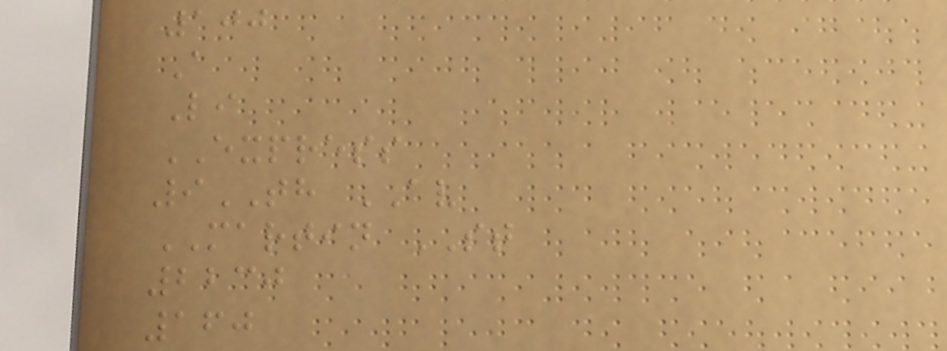100
A
Li
EXPRESS
9TH AV
MARTIN ST
2230
160
